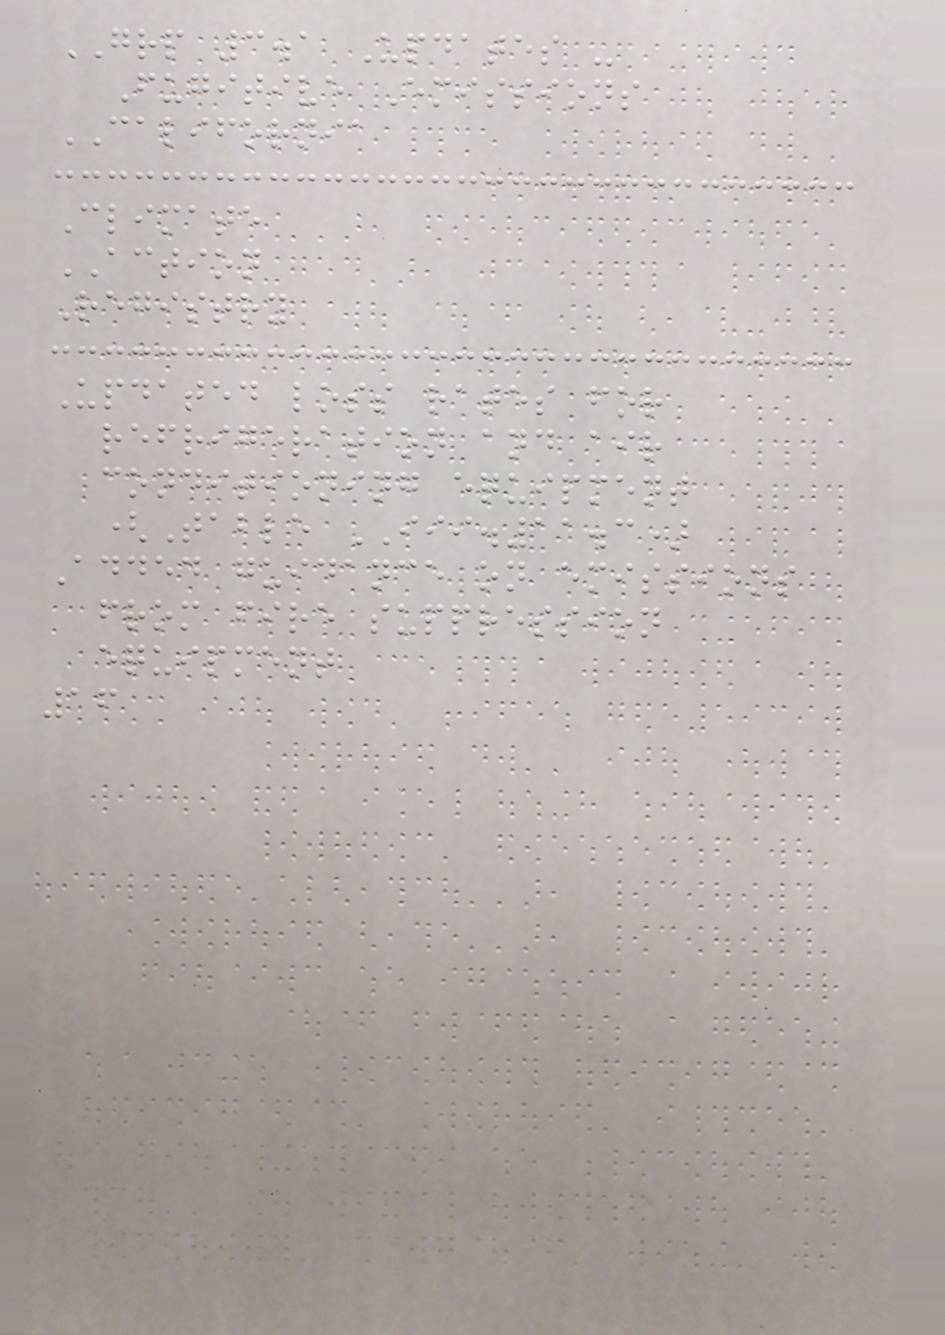GRP 3.1 Updates -
Fugitive Emissions
CALIFORNIA
Climate
ACTION
Registry
Updated loss rates for
refrigeration and air
conditioning equipment
(Table III.11.3)
Added guidance on emissions
from fire suppression
equipment
16
